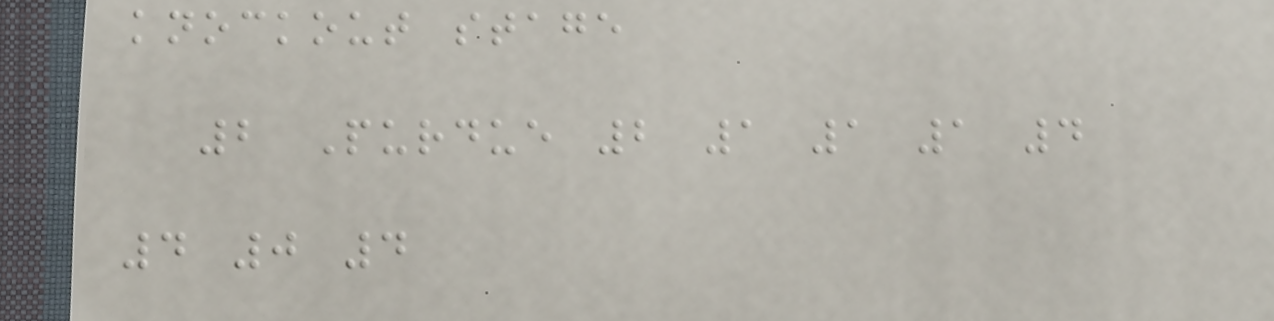knockout stage
2 Purdue 2 1 1 1 4
4 0 4
